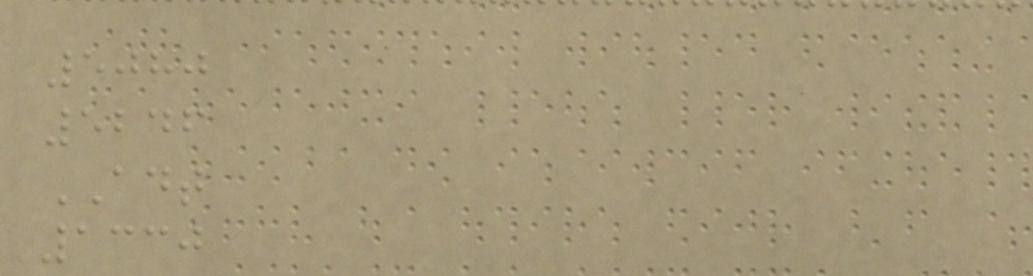5080
5246
ADT
1330
